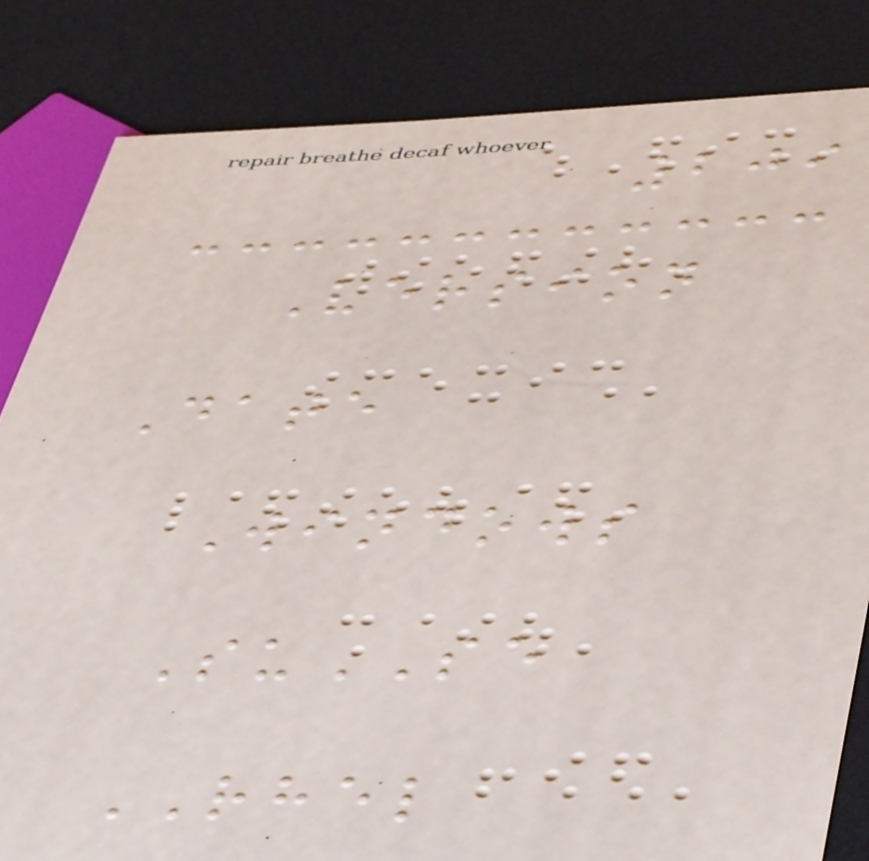209
Version
Date
Windows
SuSE
RHEL
